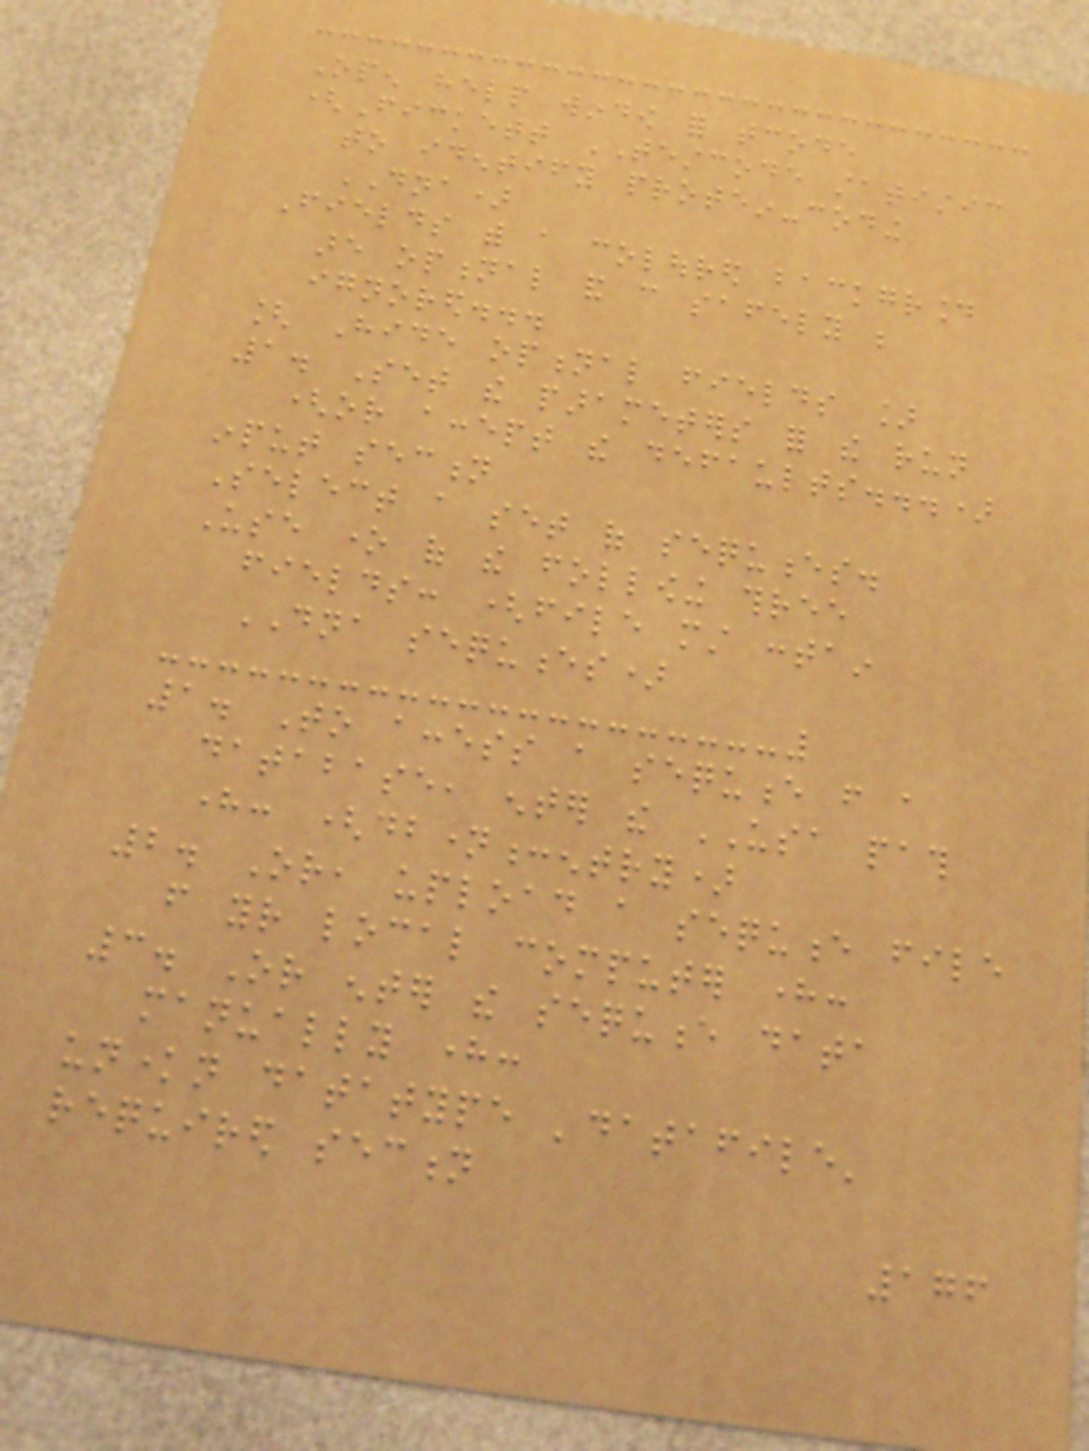Open help window for tcode
(Fickett TESTCODE statistic
to identify protein-coding
DNA)
Fields with a coloured background
are optional and can safely be
ignored...
[ Hide optional fields ]
1. Set the parameters for the run
(or accept the defaults...)
input section
Select a set of sequences.
Use one of the following three
fields: (file must contain
DNA sequences)
1. To access a sequence from a
database, enter the USA path
here: (dbname:entry)
2. Or, upload a sequence file
from your local computer here:
3. Or enter the sequence data
manually here:
unknown datatype 'datafile'
required section
176
